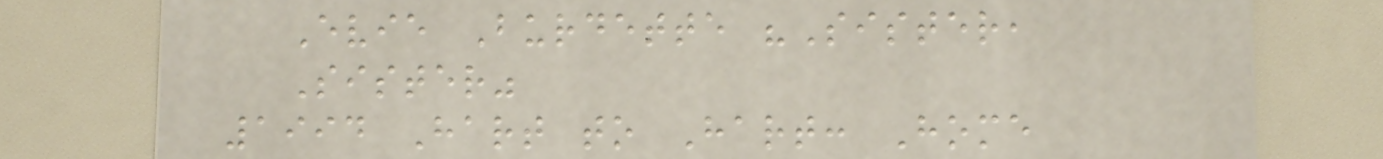Evie Burdette "Sister,
Sister"
1994 Hart to Hart: Home
